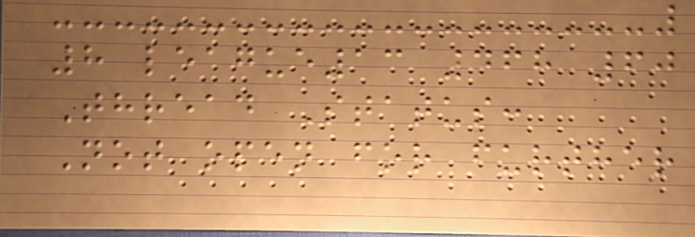8 league13 468 60
Thread Status:
Not open for further
